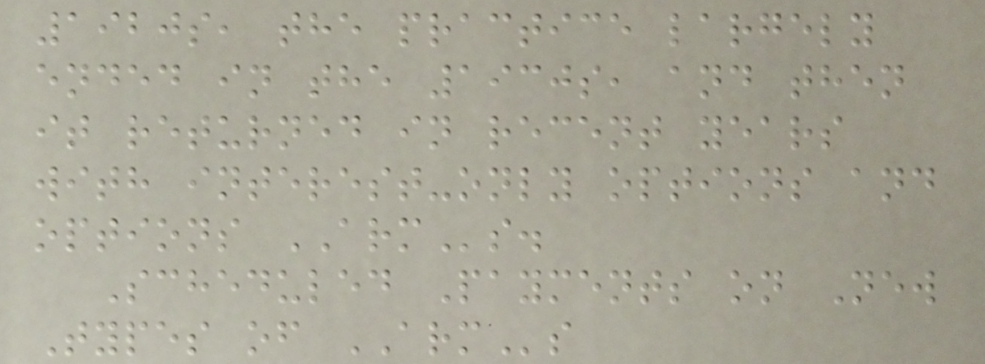1920s, the practice largely
ended in the 1930s, and then
it returned in recent years
with interest-only options and
options ARMs.
Scheduled Payments on New
Types of ARMs
